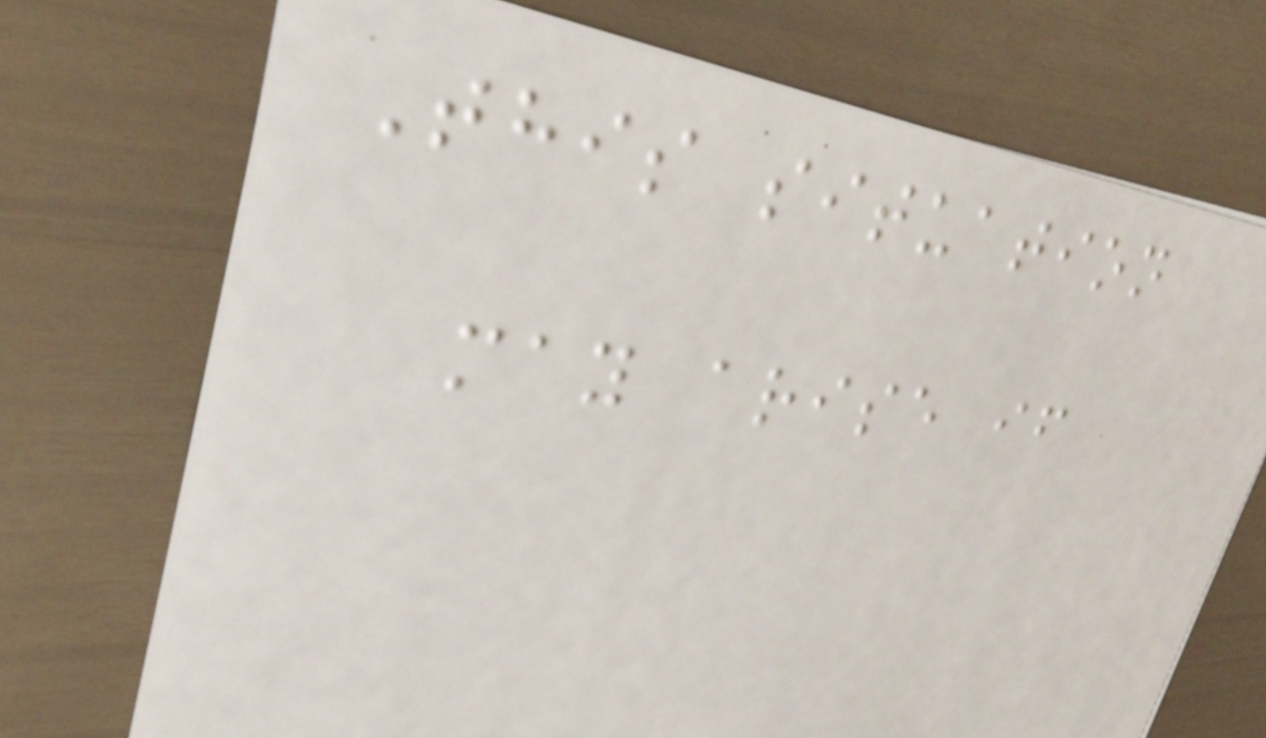This situation
may arise if
